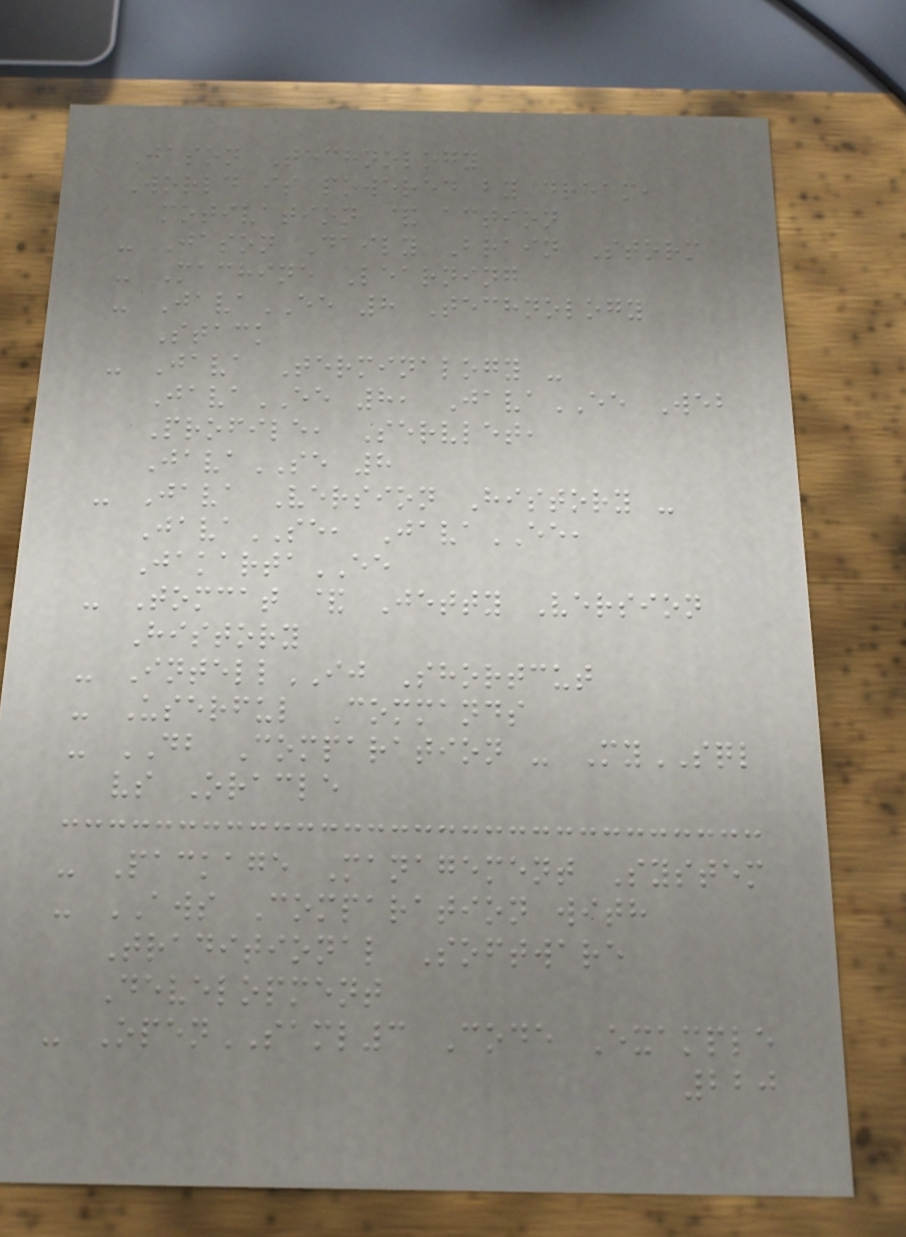Jason Technology
World is powered by dream,
motivation & action
- Jason Daily Brain Storm
- Machine Learning
- JavaEE 8 Technology
Stack
- Java Terminalogy -
JavaEE 8, JavaEE Web
Profile, Servlet,
JavaSE 8
- Java Version History -
JavaSE, JavaEE,
JakartaEE
- Tomcat & Jetty Version
History
- IntellIJ Shortcut
- Userful Commands
- DB Comparation - MySQL
vs Oracle
- Package Management System
- AWS Comparation with
Traditional Software
Development
- OpenSAML3 Code Example
220
